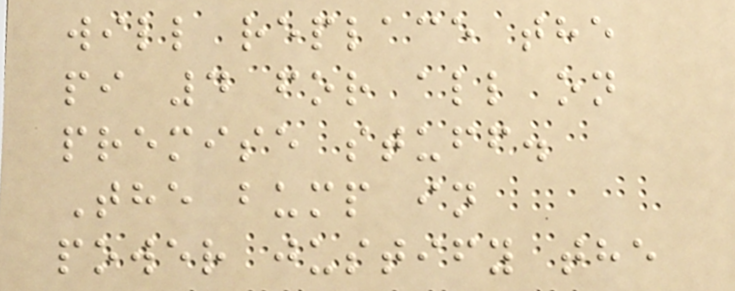will replace the
pi 4 for all on
premise stuff.
The bump in
power justify the
